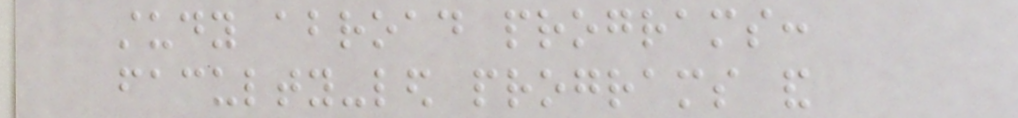study abroad programs:
faculty-led programs and
